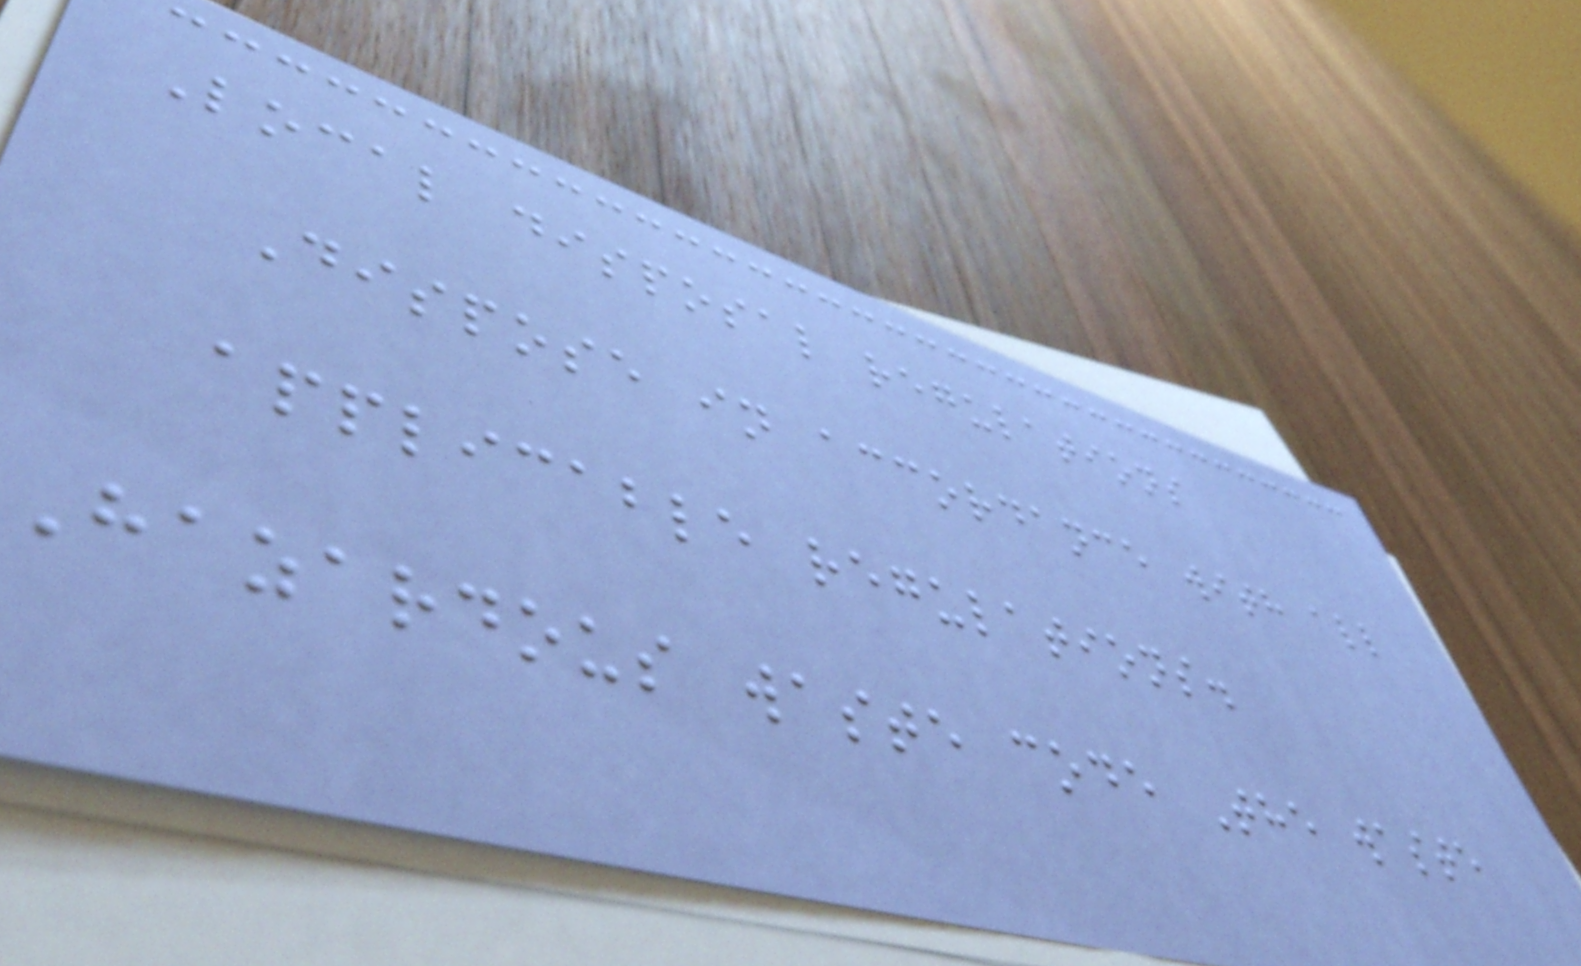Local disposal regulations
Dispose in accordance with all
applicable regulations.
Hazardous waste code The waste
